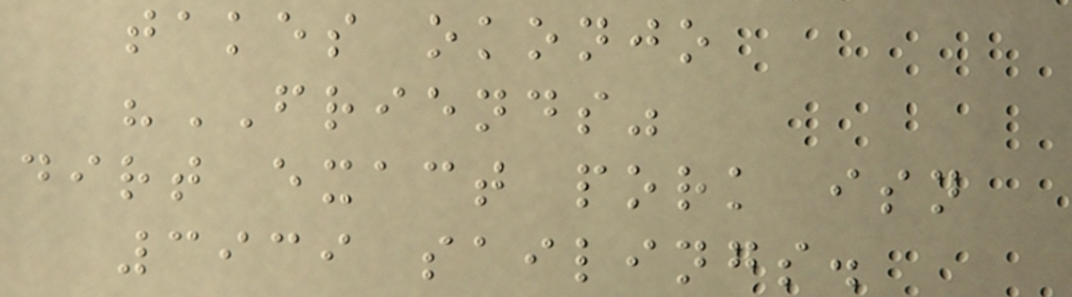takes okonjo
"FRIENDS"
dirt exact pork isn
3939 sailings.
